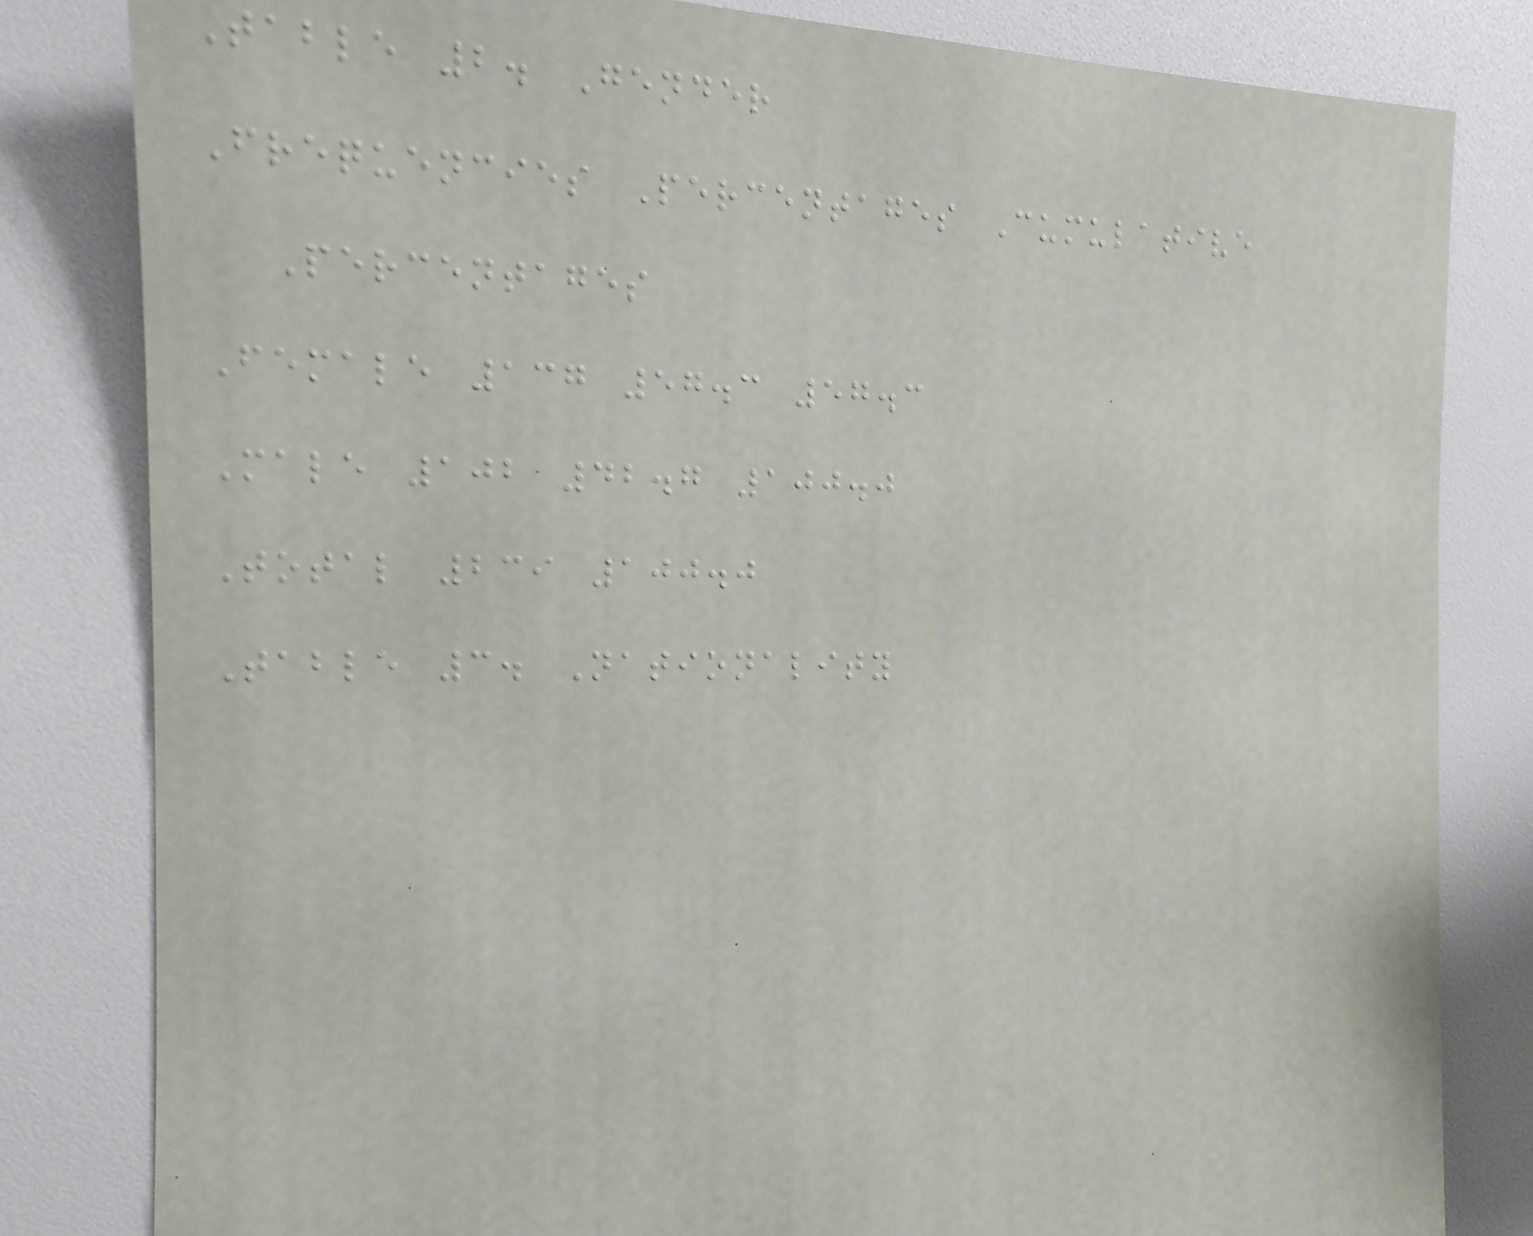Table 2. Gender
Frequencies Percentages Cumulative
Percentages
Female 137 57.3 57.3
Male 102 42.7 100.0
Total 239 100.0
Table 3. Nationality
